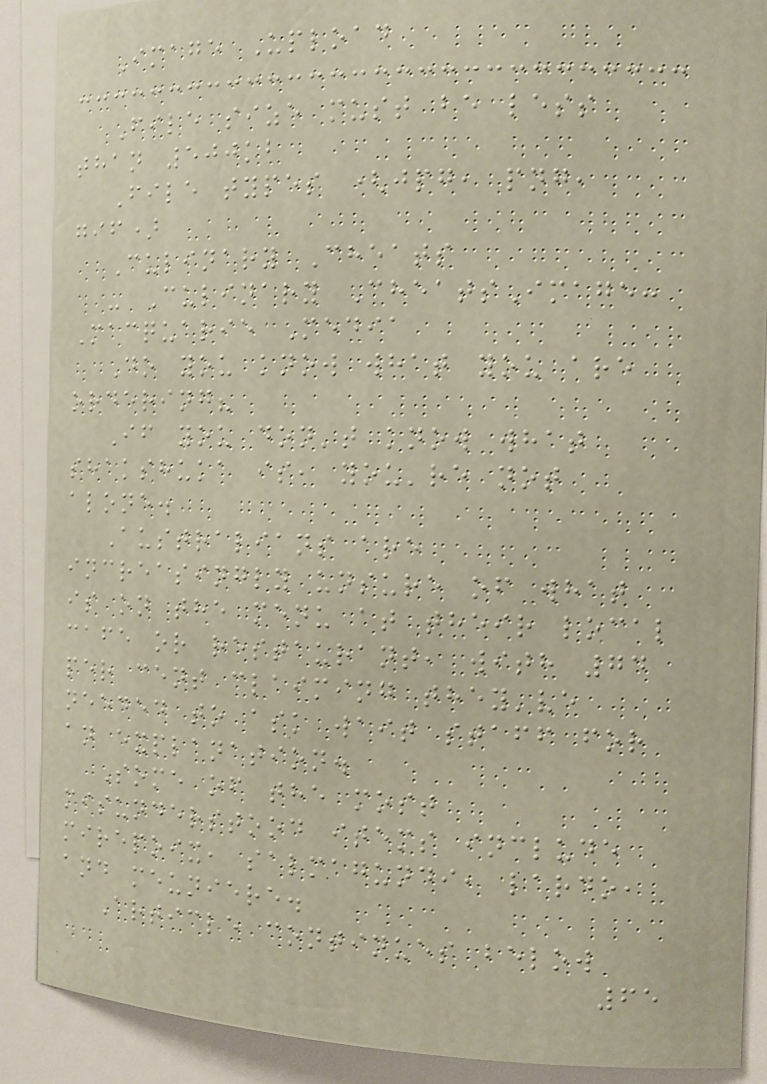Image Upload
File size must be less
than 500kb
File types (jpg, png,
gif)
Culinary Cheats
- Culinary CheatsImage:
Macquarie Media
Do you know what you are
ordering?
If you don't know what
shakshuka is, you're not
alone.
Australians are
increasingly unsure of what
is on the menu at their local
cafe or restaurant, with 74
per cent claiming they've
needed to ask wait staff for
an explanation.
Some of the most
misunderstood items include
mirepoix, salmagundi, lardo,
and meuniere.
Article continues below
65
